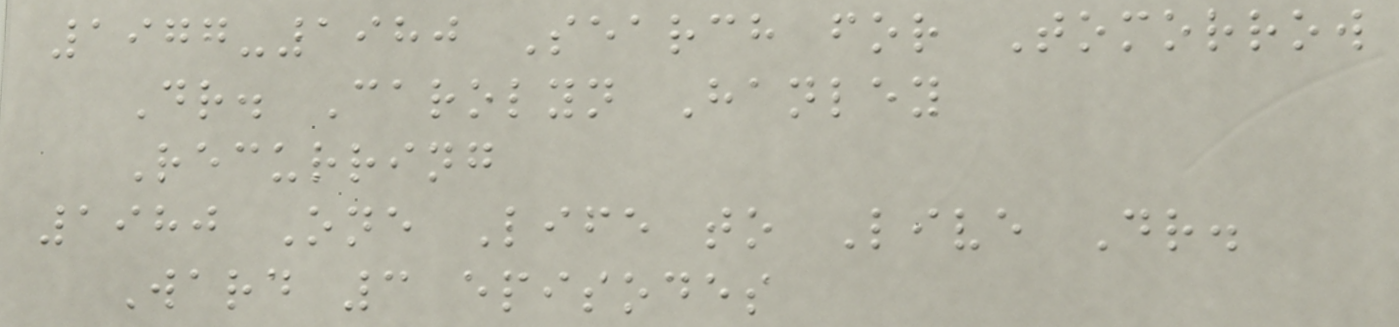1977-1980 Search for Tomorrow
Dr. Carolyn Hanley
Recurring
1980 One Life to Live Dr.
Ward 3 episodes
